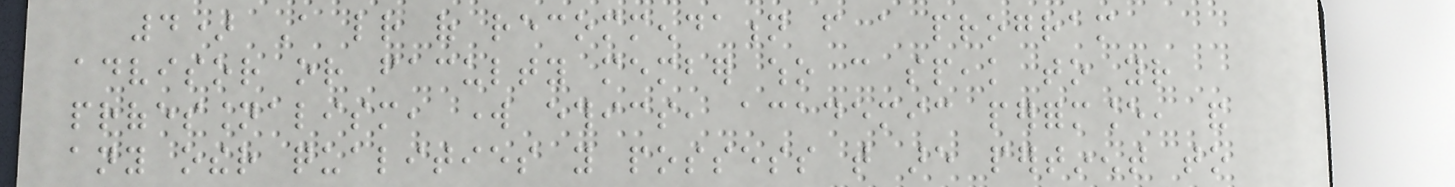4) A letter of recommendation from a program
advisor or faculty member who can speak to your
professionalism, work ethics, academic performance, and
any other qualities you possess that are pertinent to
